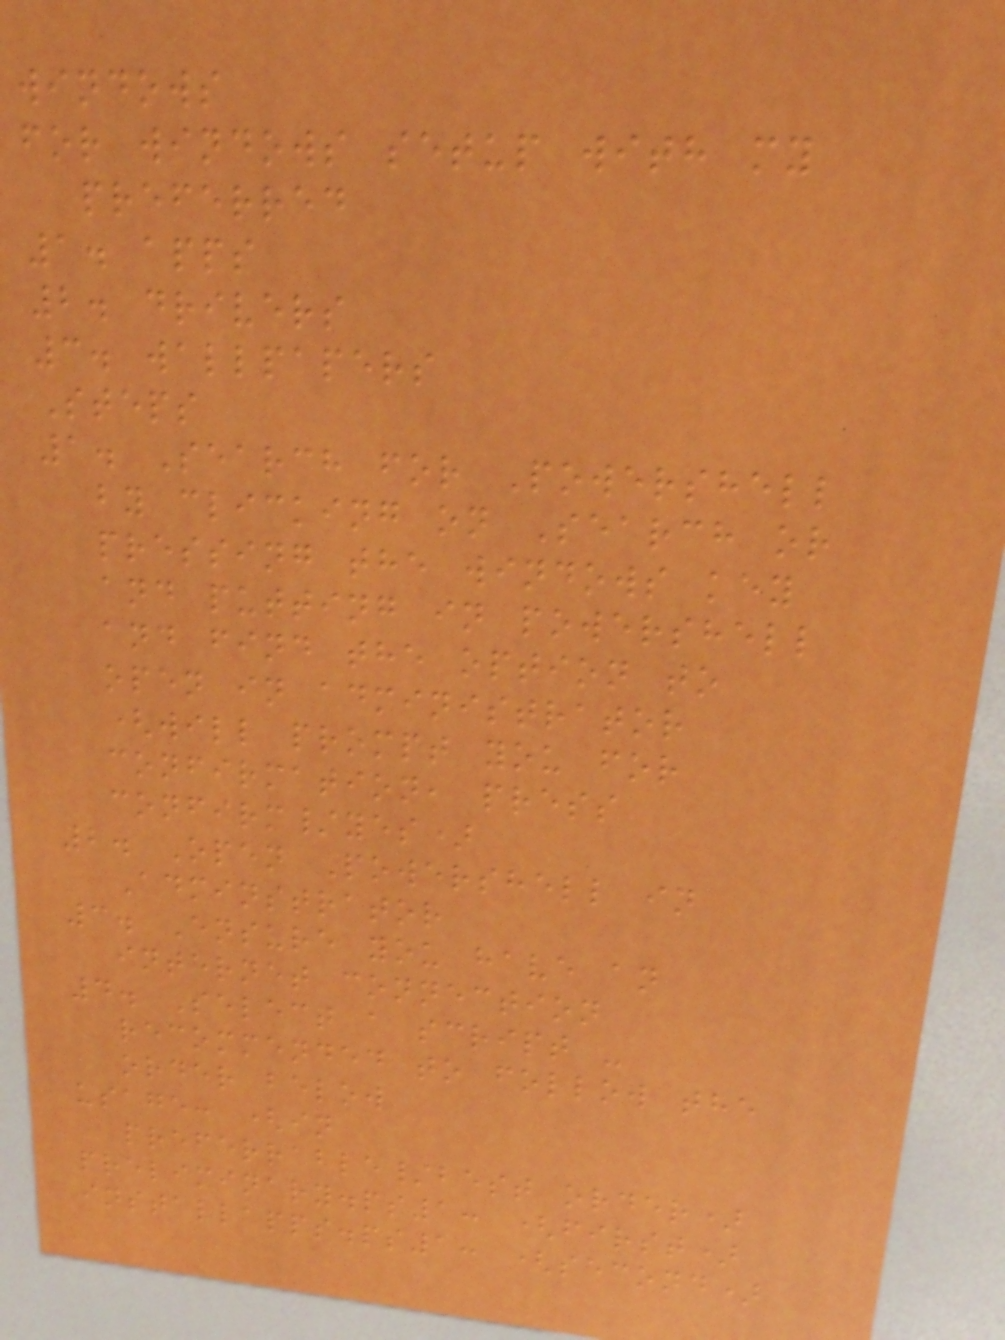windows
for windows setup with my
preferred
1. apps
2. drivers
3. wallpapers
Steps
1. Search for Powershell
by clicking on Search or
pressing the windows key
and putting in powershell
and find the option to
open in administrator
(will prompt you for
confirmation, press
confirm/yes)
2. Open Powershell in
Adminstrator
3. Ensure you have an
internet connection
4. Select a script -
recommended to follow the
order below
usage: (in
preferrable/best order)
preliminary.ps1: (first)
installapps.ps1: (second)
